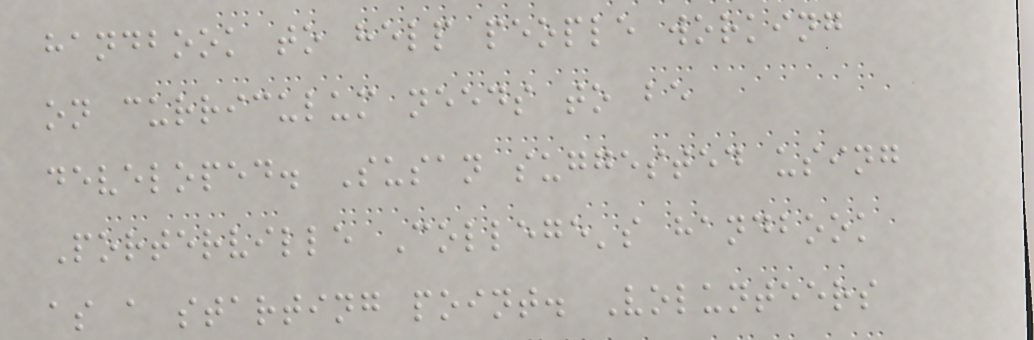handbook to help people working
on curriculum needs to be
developed. Susan suggested using
Porterville College's handbook
as a starting point. Volunteers
